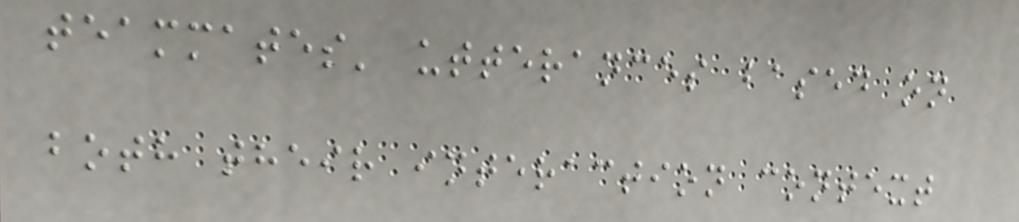teammates' utterances based on
both their interaction context
